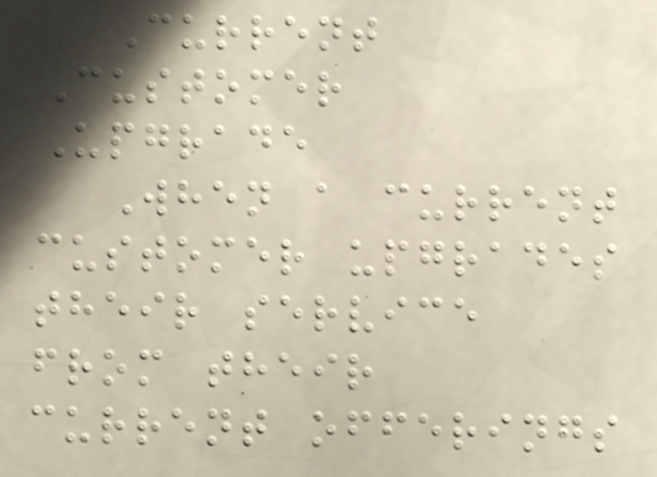Current
Customer
Upgrade
When a current
customer upgrades
their service
from their
current offerings
